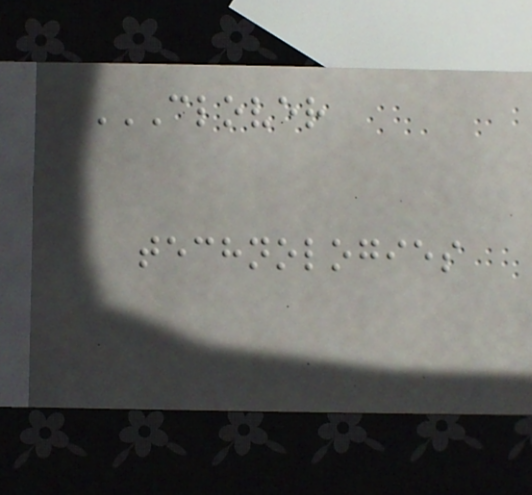CLOVER
TECHNOLOGIES
